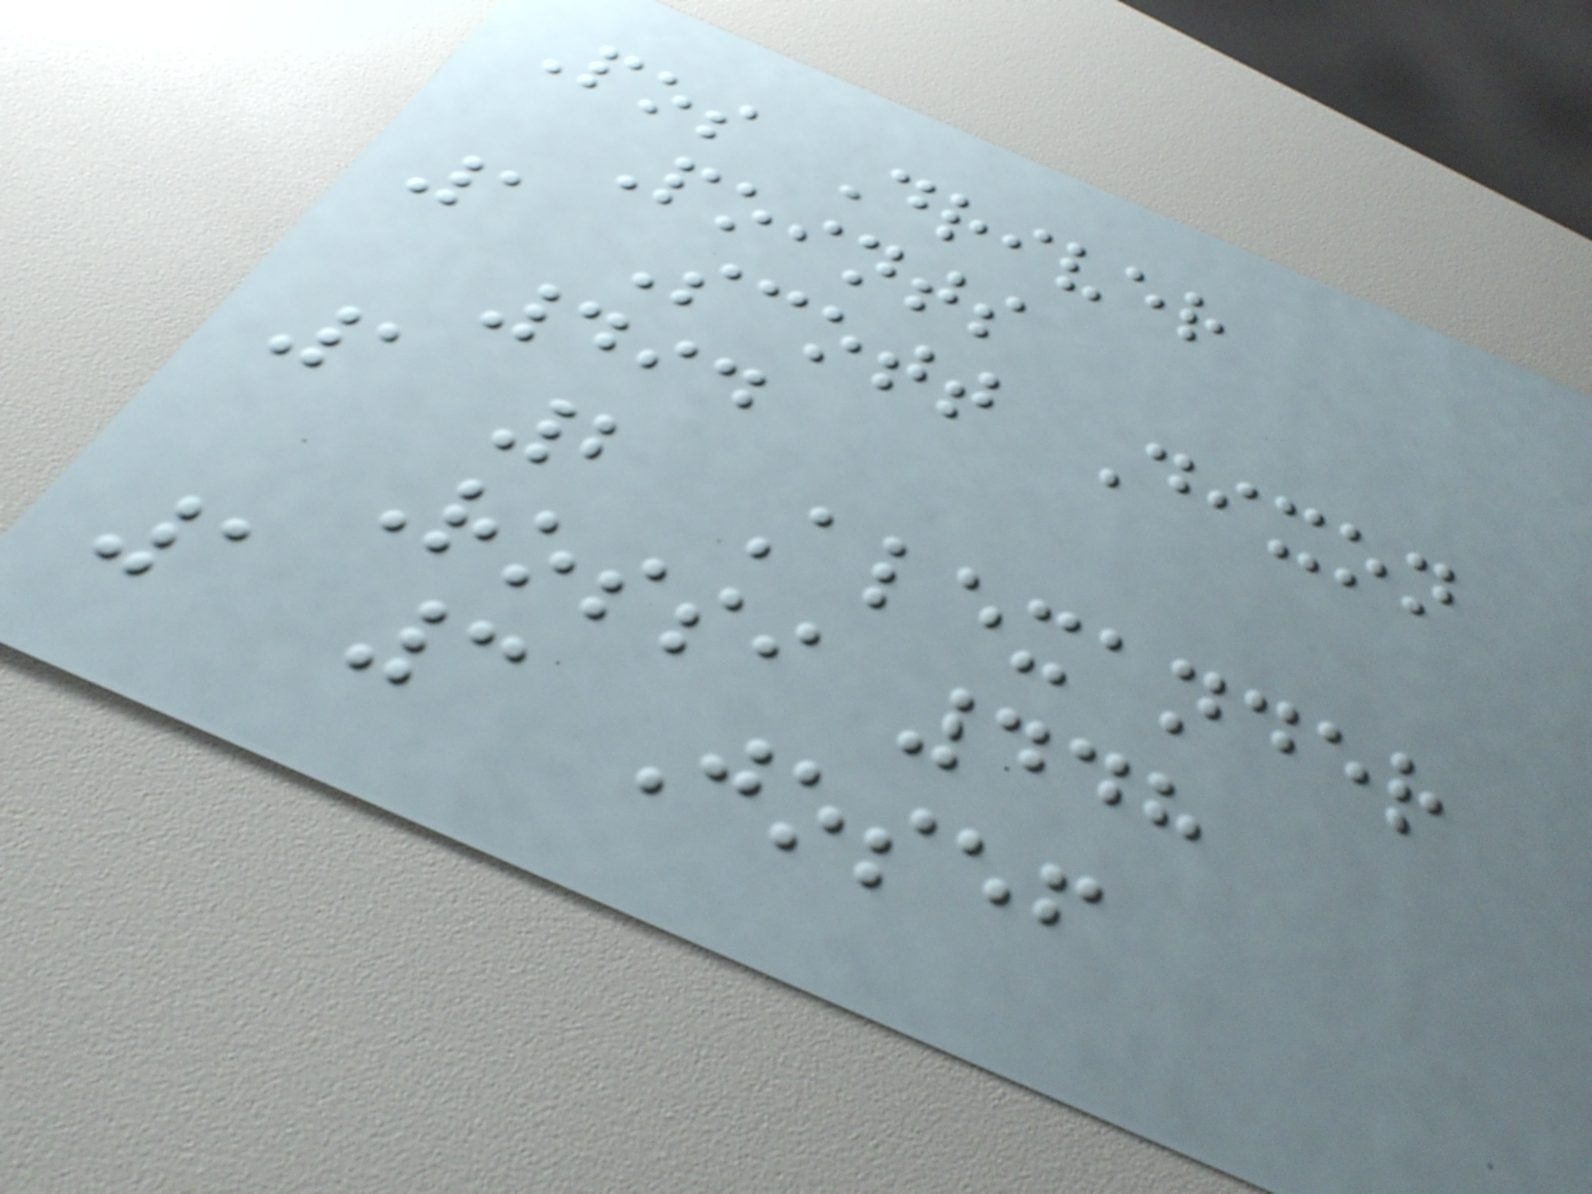Pos Driver
Points
1 Scott Dixon
494
1 2 Alexander
Rossi 448
1 3 Josef
